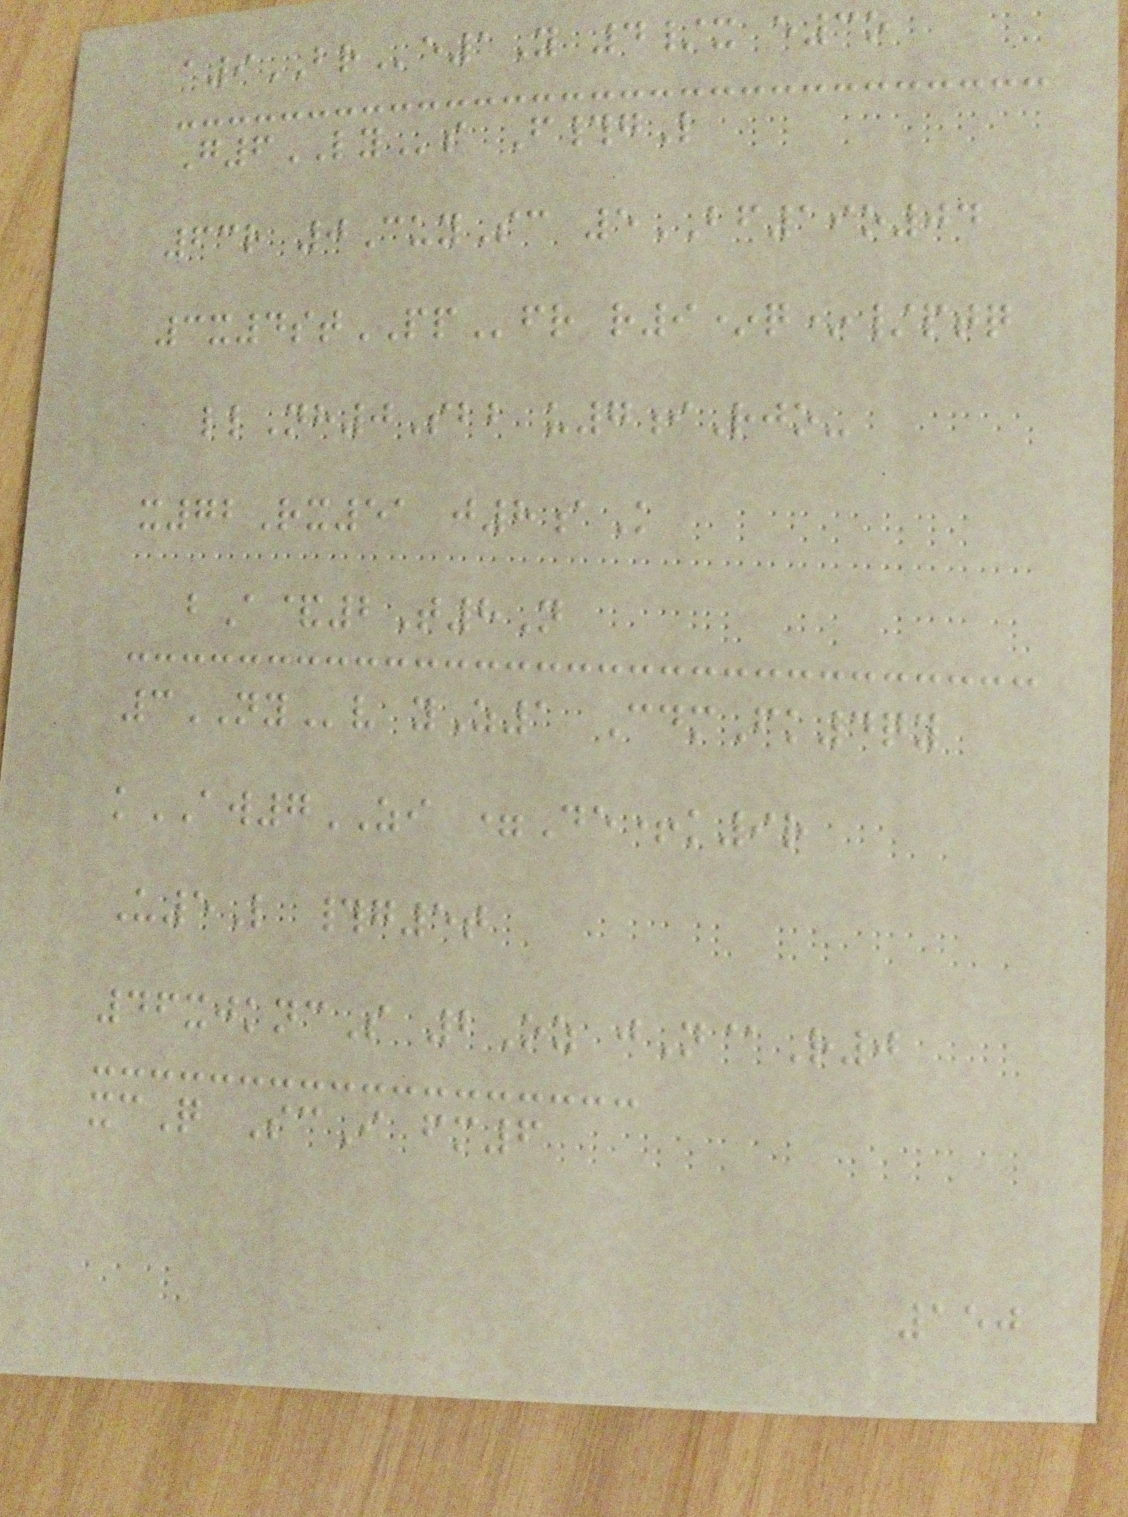a9BRe1Y 4/x e3o
G6LYs F#gL
63r 0CuySc 5BF19o04
3x4stPPfr r9*q*/ptq
llNh0Sbb u7iRjo-
x72Rx51 j8aK
bA&2T8N
3NYv yZ1 CdmFk4qy
kAW7ZI =De+k9r
U5L #g5t
46xjkncS 2Oz jN@R0
xcQ ScI fm6
150
